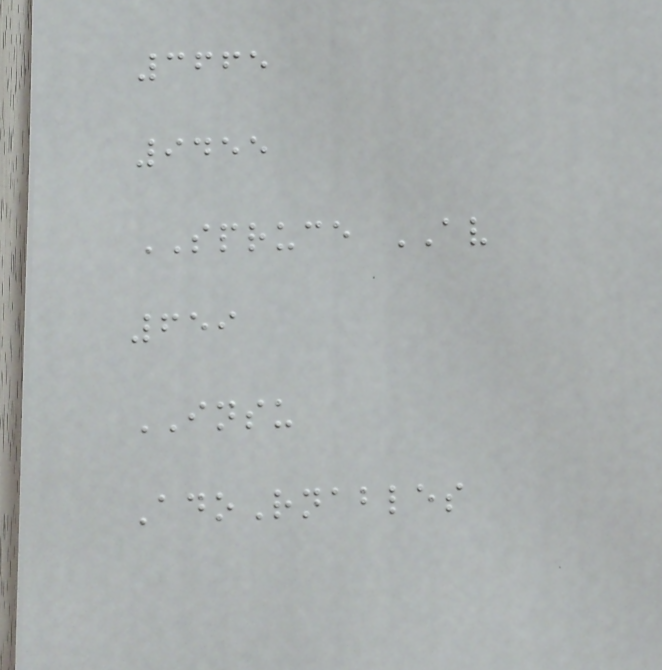3665
9455
SPRUCE AV
659
INSU
AdoRnables
